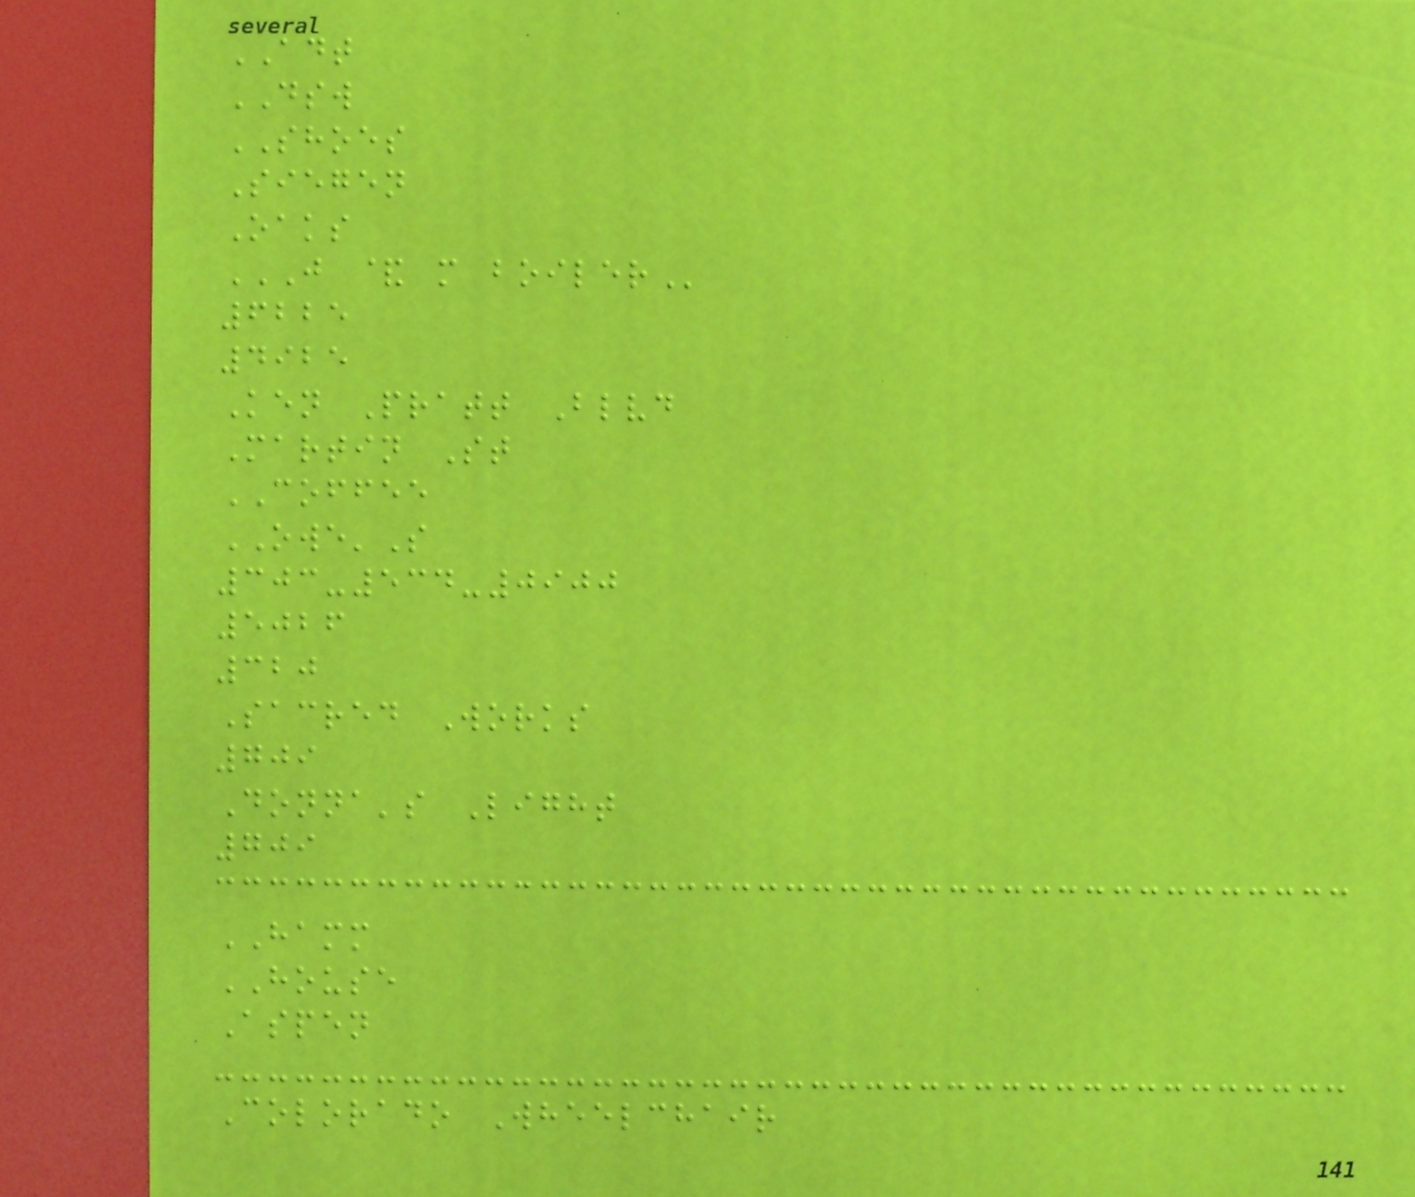ADT
DSW
SHOES
Siegen
Oaks
J & M BOILER
6225
4925
Ken Pratt Blvd
Martin St
COFFEE
OWE'S
303-534-0900
5026
320
Sacred Works
709
Donna's Light
709
HAMM
HOUSE
Aspen
Colorado Wheelchair
